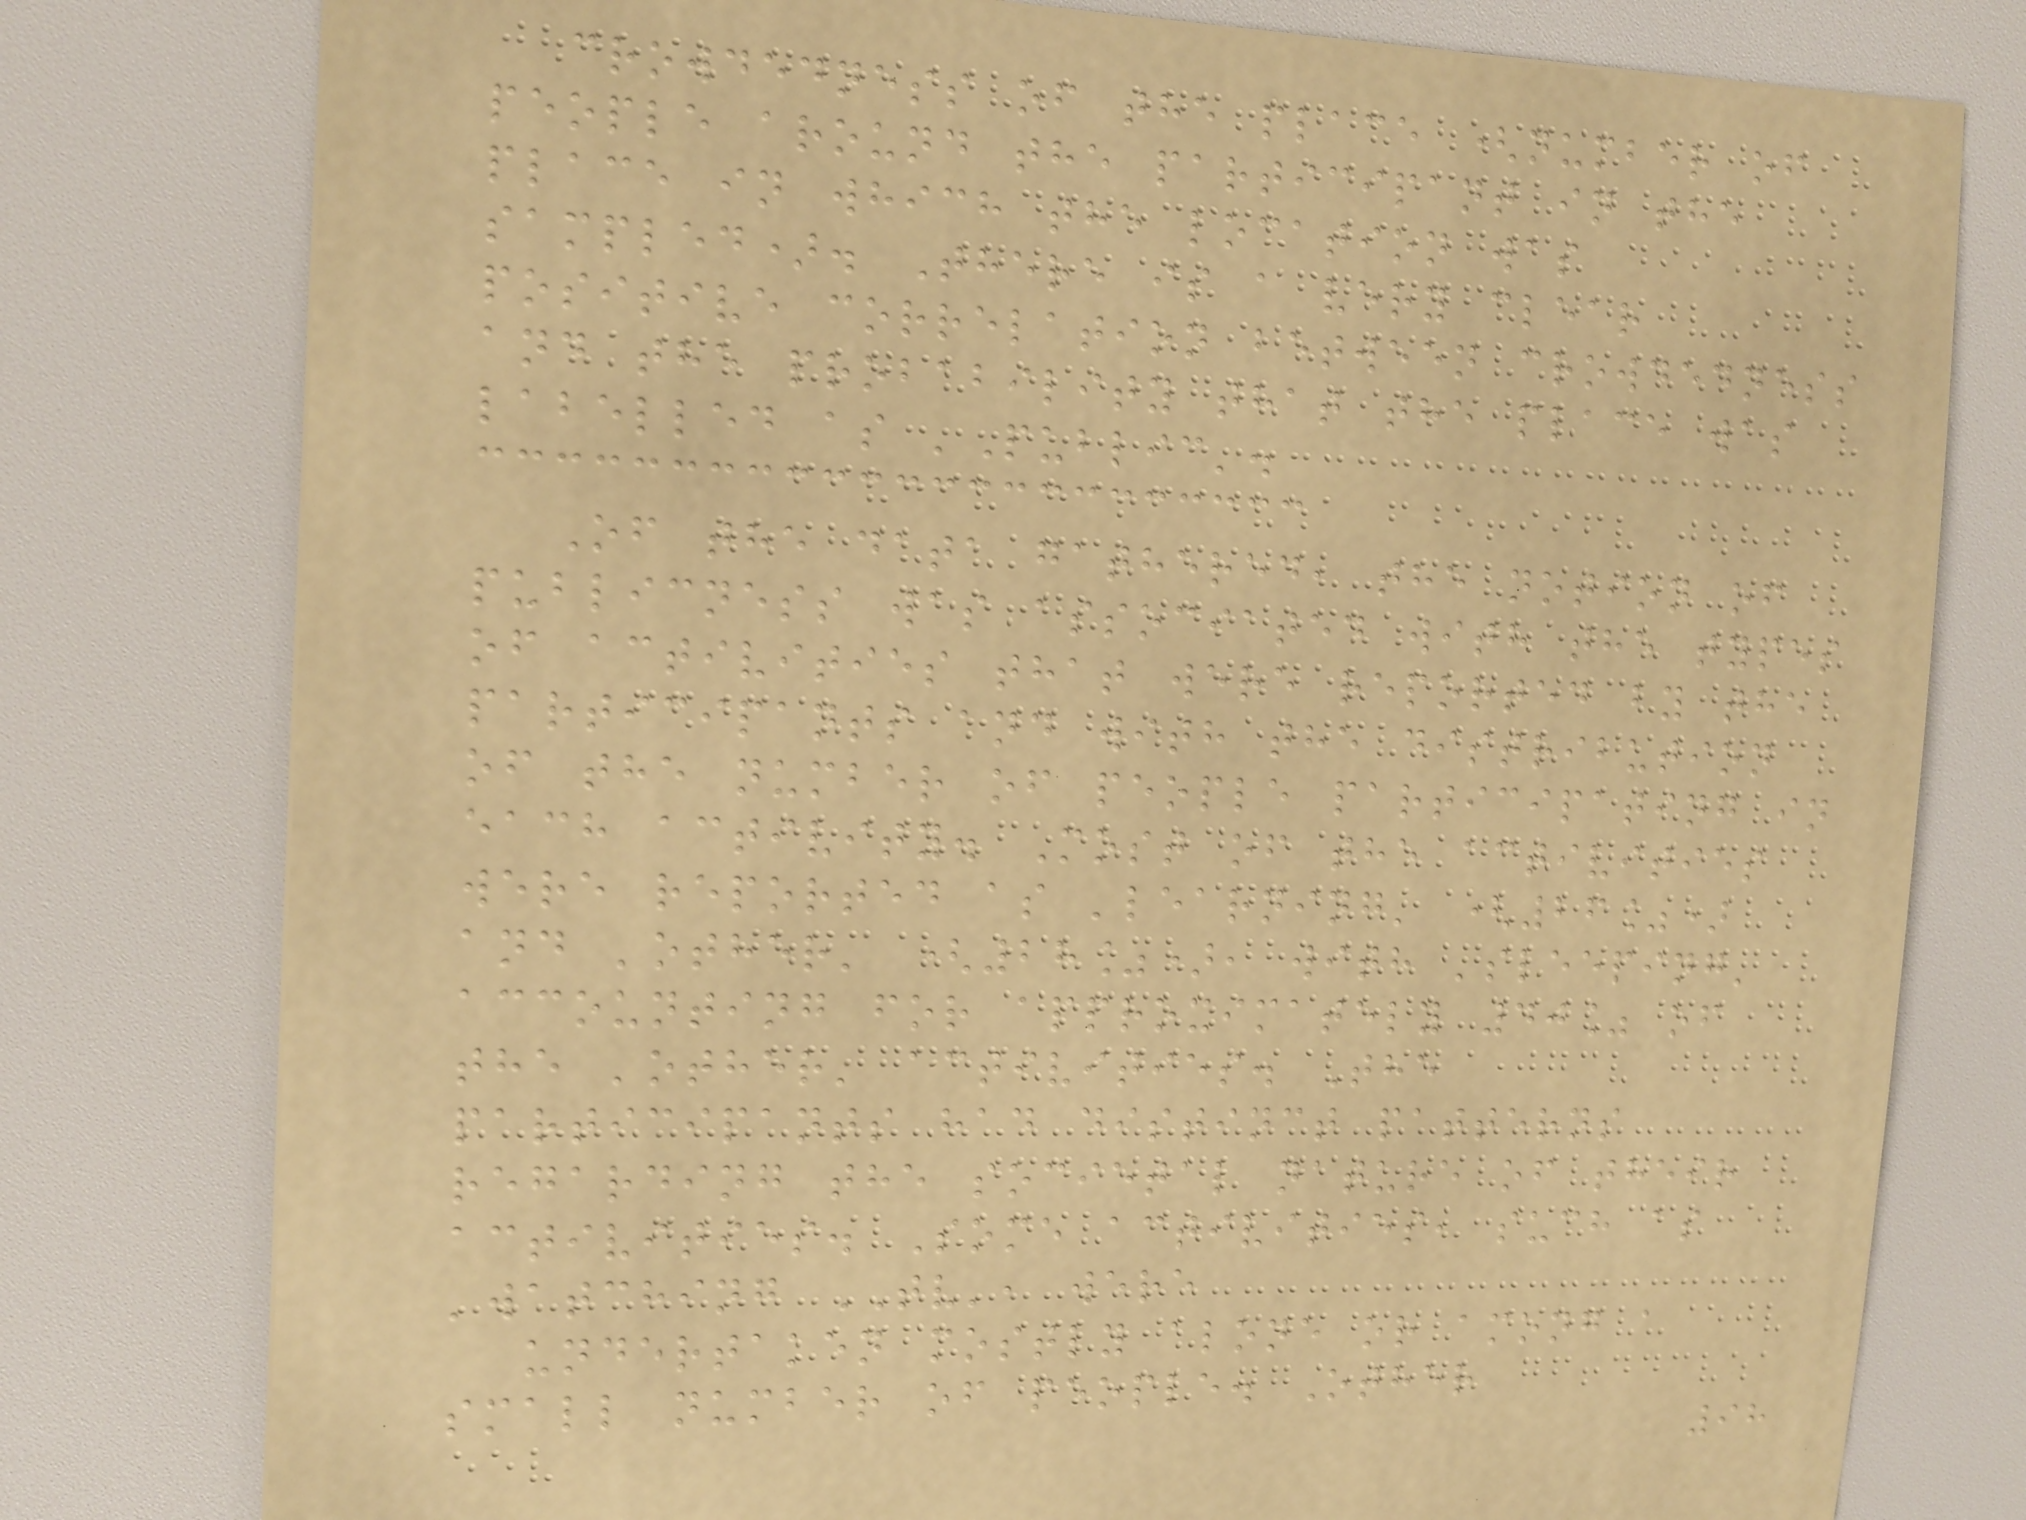crowdedness of the place (number of
people around the participant in the
place in which the location was
sampled). There is a very clear
positive correlation between crowdedness
and the probability that the place was
labelled as 'Public'.
Of the data gathered, the notion of
publicness was associated with the types
of activities that were reported by the
participants and with the distribution
of the number of people participating in
each activity. Most of the activities
were reported as 'learning' (26%)
and 'other' (28%), with 'sleeping'
accounting for approximately 40% of
the 'other' activities. The
participants had distinct patterns
regarding the societal nature of their
activities. Some activities, such as
'watching TV', were
undertaken mostly alone or among a
small number of people. Other
98
